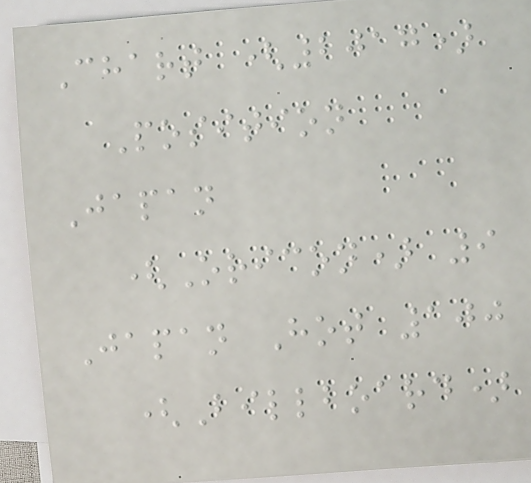Chart (2017)
Position
Japan
(Oricon) 9
Japan Hot 100
(Billboard)
